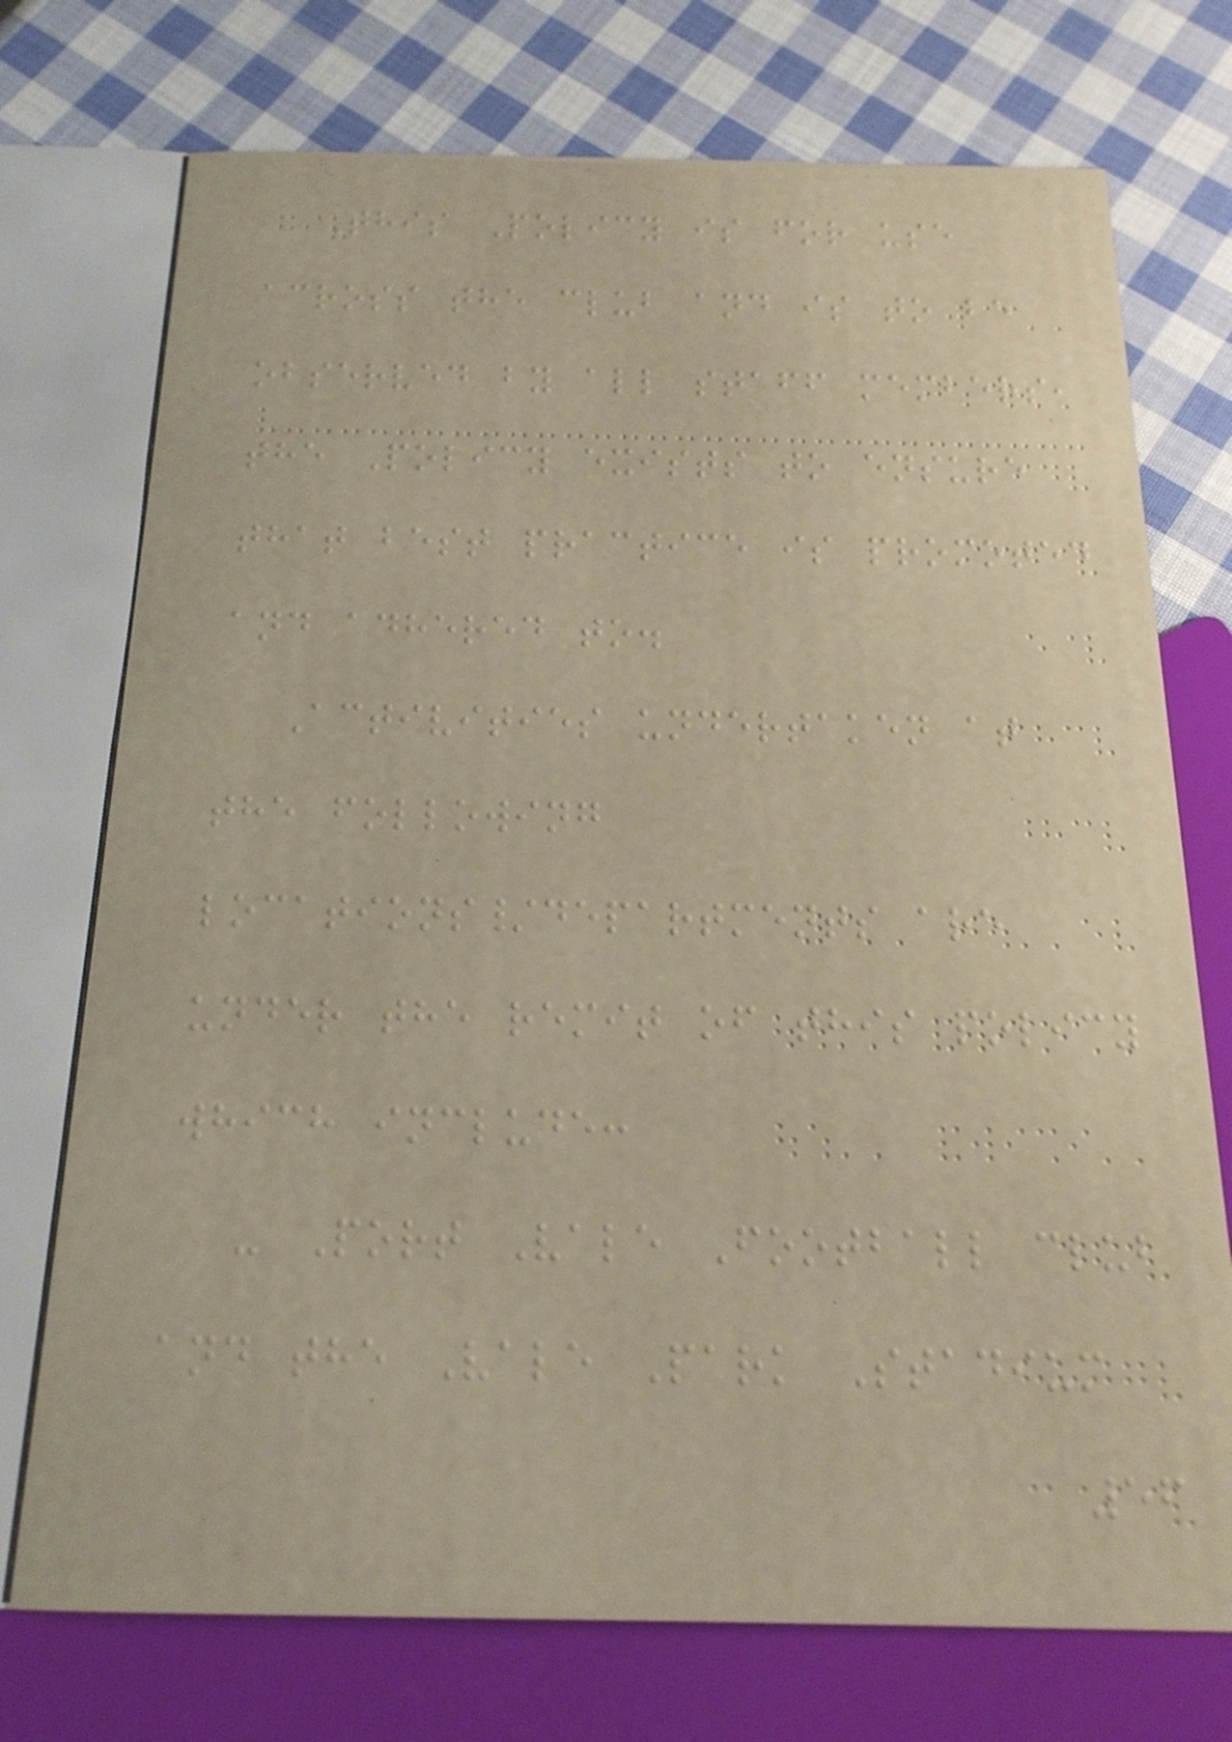This Policy is for use
across the club and is to be
observed by all staff members,
the Policy exists to ensure
that best practice is promoted
and adhered to.
Activities undertaken at
the following
locations/departments are
under the remit of this policy
which include:
- Port Vale Football club
and the Vale Park Stadium
56
